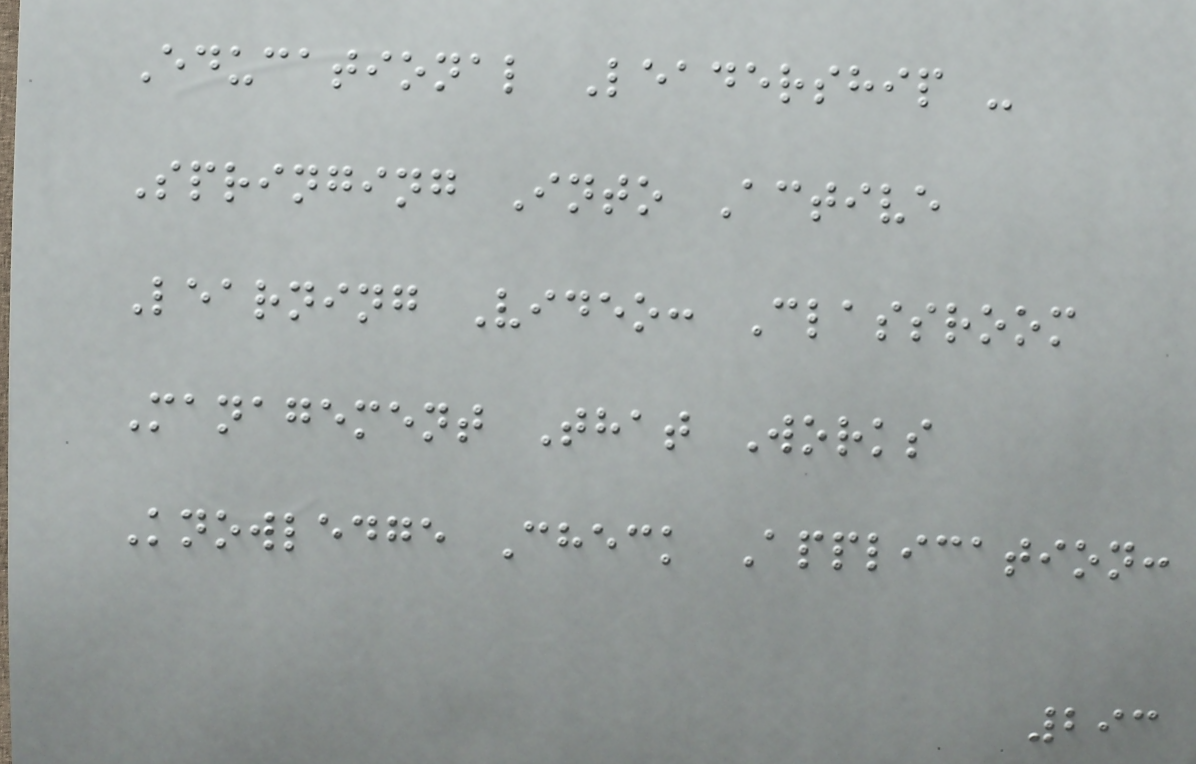Educational Leadership -
Springing Into Active
Learning Video: Classroom
Management That Works
Knowledge Check Application:
293
